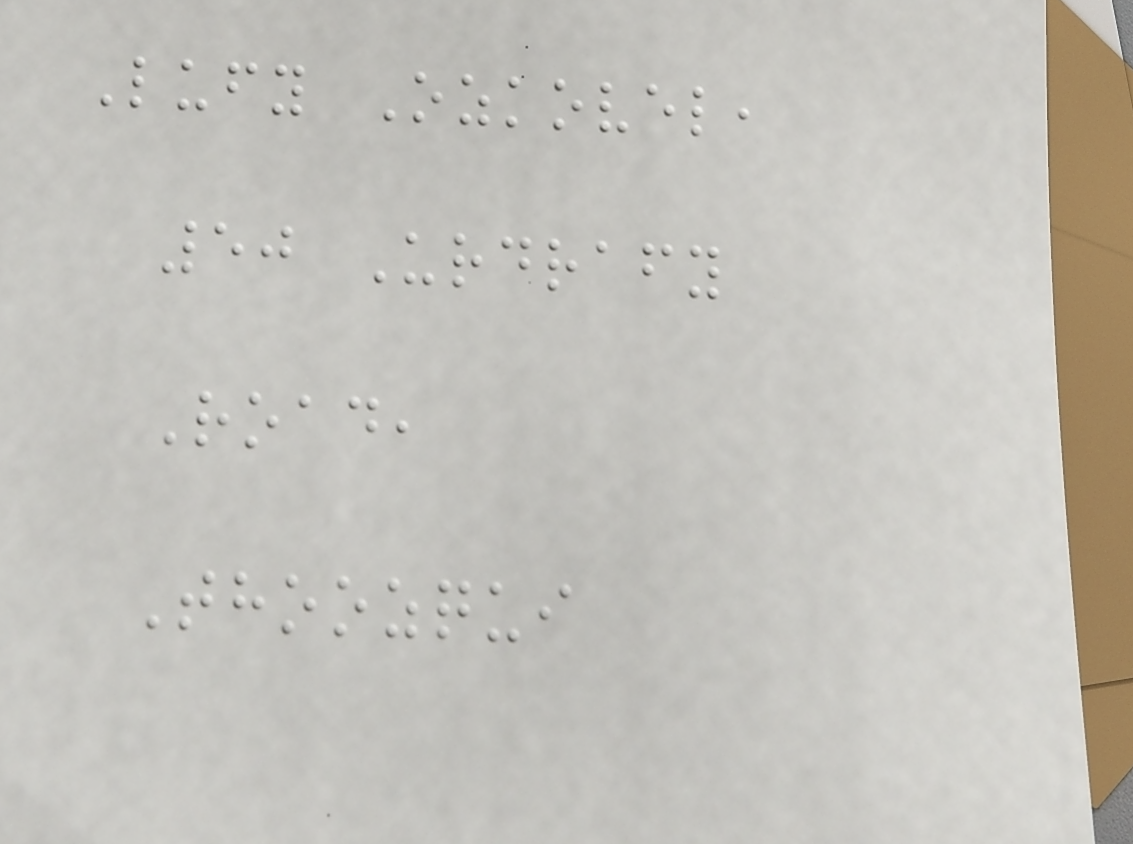Lufy Ozkovel,
50 Urdrafy
Road,
Thoozqui
